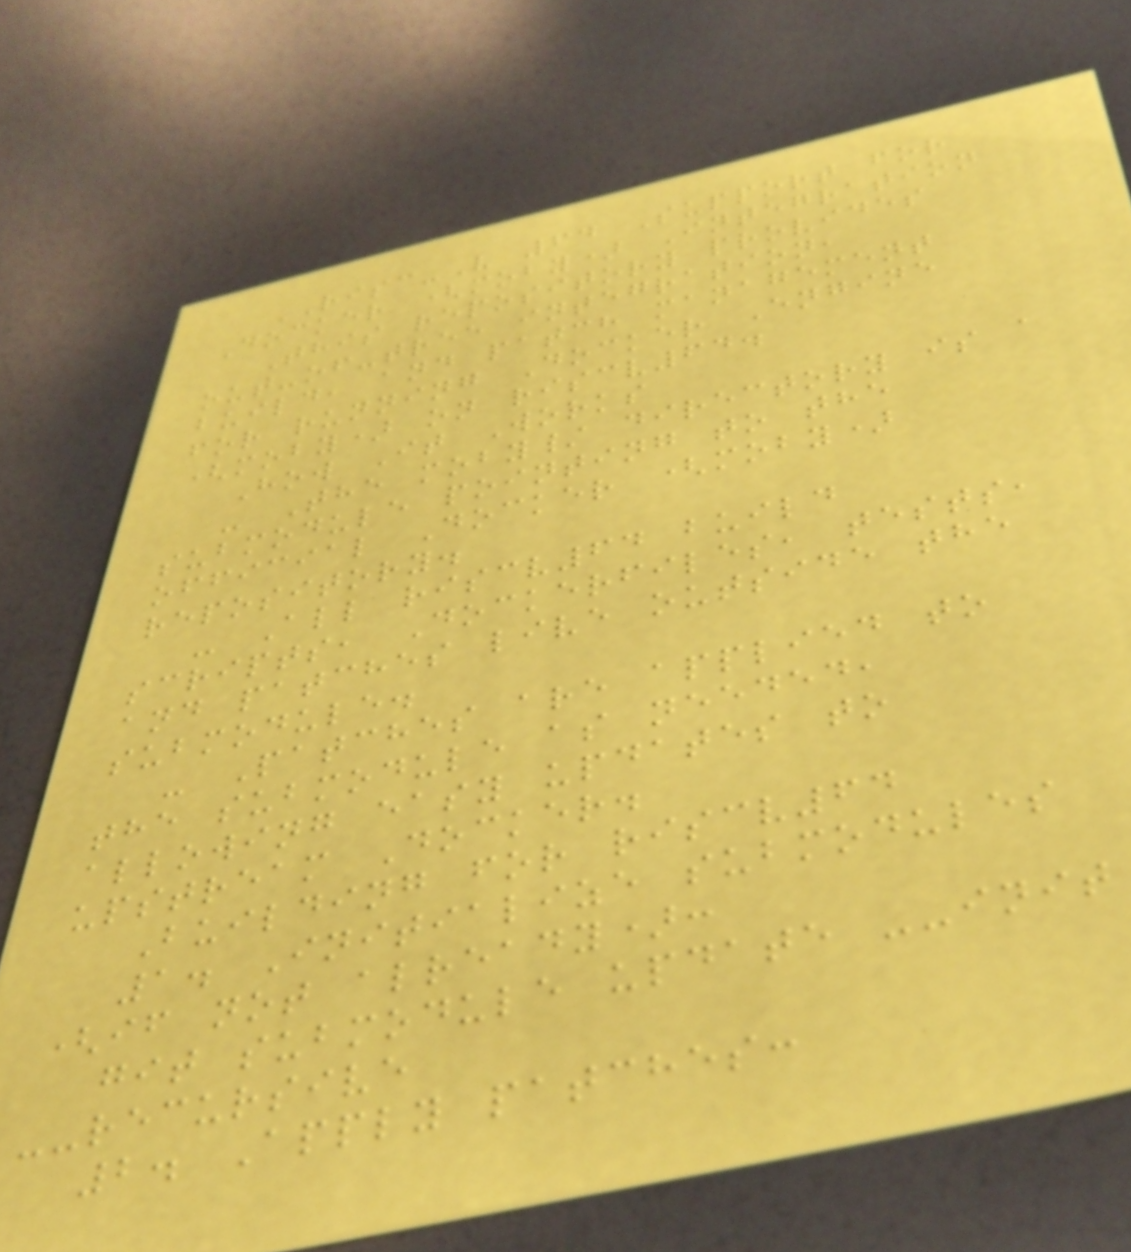RISC-V 64 Support for
Docker (moby) Integration
This repository provides
out-of-tree integration,
build, and patch management
for running Docker Engine
(moby) on riscv64.
How It Works
- The moby/ directory is a
submodule pointing to the
official Docker (moby)
repository.
- All riscv64 build
scripts, Dockerfiles, tests,
and patches live outside the
submodule.
- Patches are applied to
the submodule as needed,
allowing easy updates to
upstream Docker.
Building for riscv64
1. Initialize submodules
(if not already):
git submodule update --init
--recursive
2. Apply patches:
